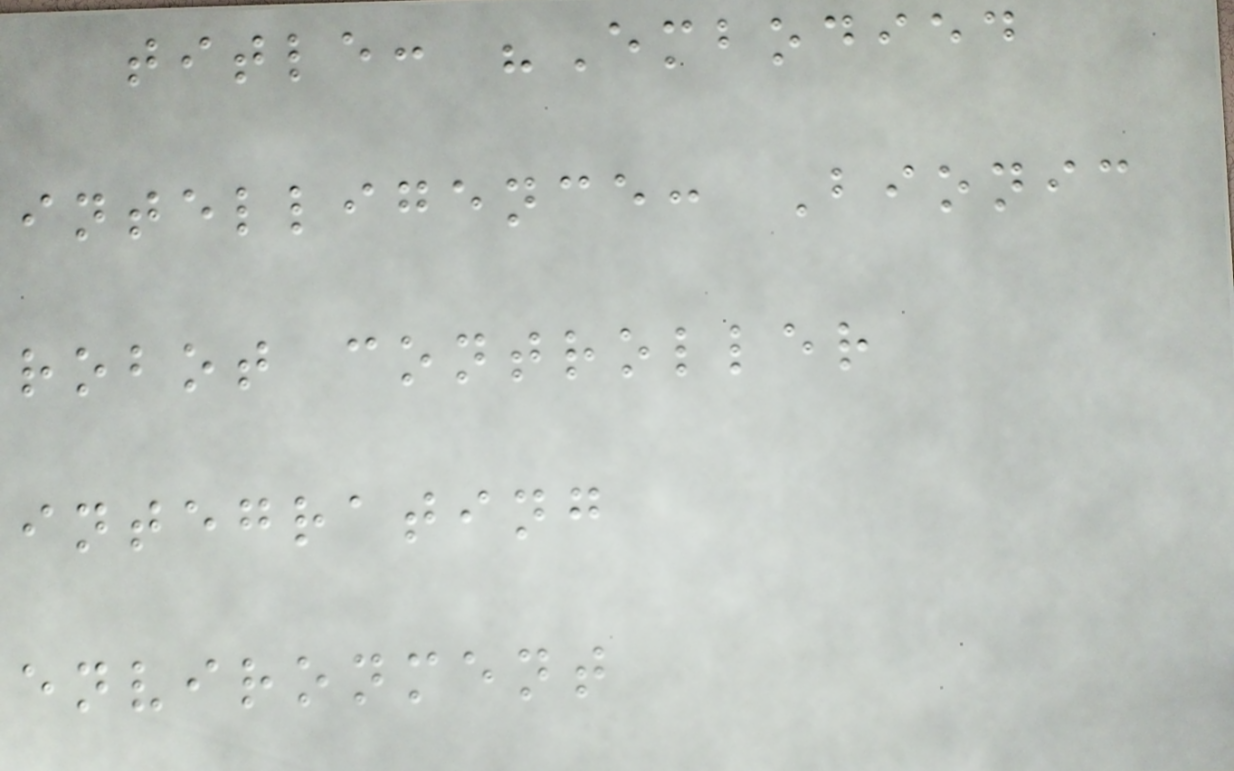title: "Embodied
intelligence: Bionic
robot controller
integrating
environment
